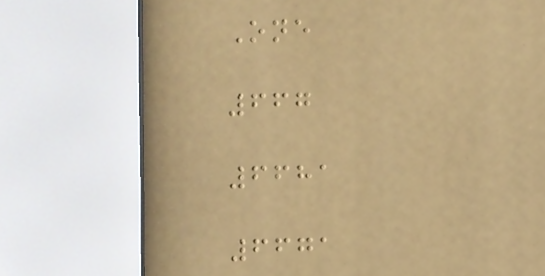One
667
6681
6671
